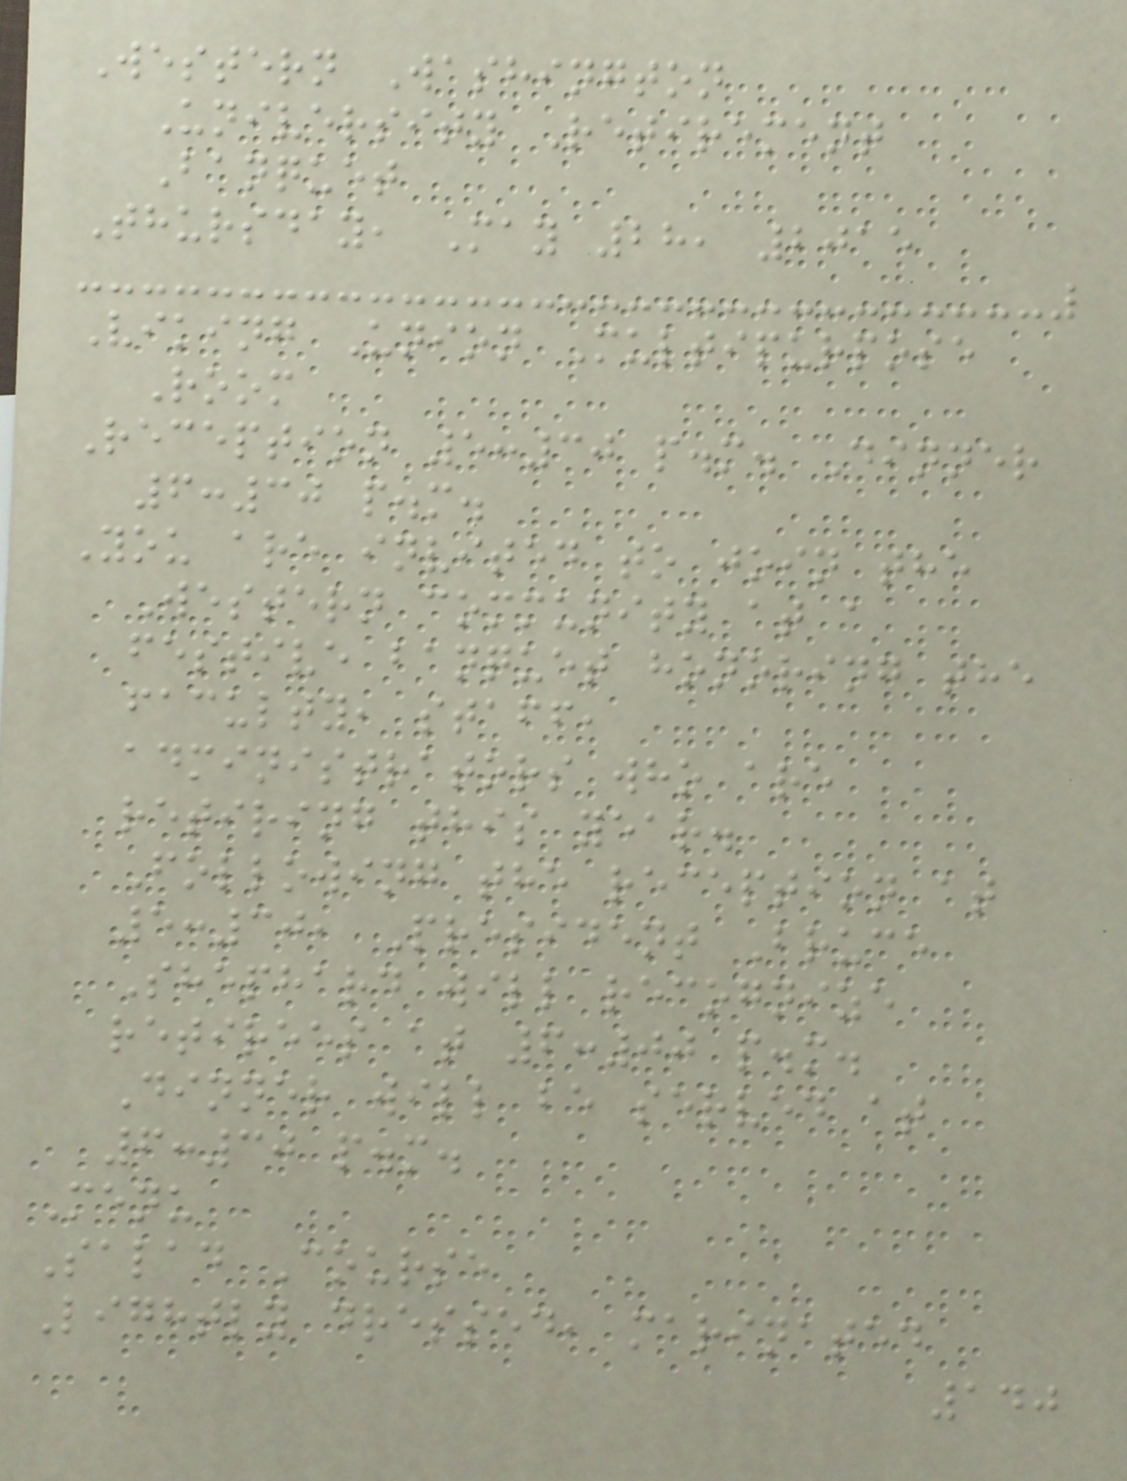Western Washington
University Retirement
Banquet
Thursday, May 28, 2015
Viking Union Multipurpose
Room
Reception 5:30 p.m. Dinner
6:30 p.m.
You are invited to join the
Western community at a
festive banquet honoring the
faculty, staff,
administrators who are
retiring this year.
Following the reception at
5:30, President Bruce
Shephard will recognize
retirees at 6:00 p.m.
Dinner will be served at
6:30 p.m.
Menu
Salad Course
Lightly dressed, marinated
140
